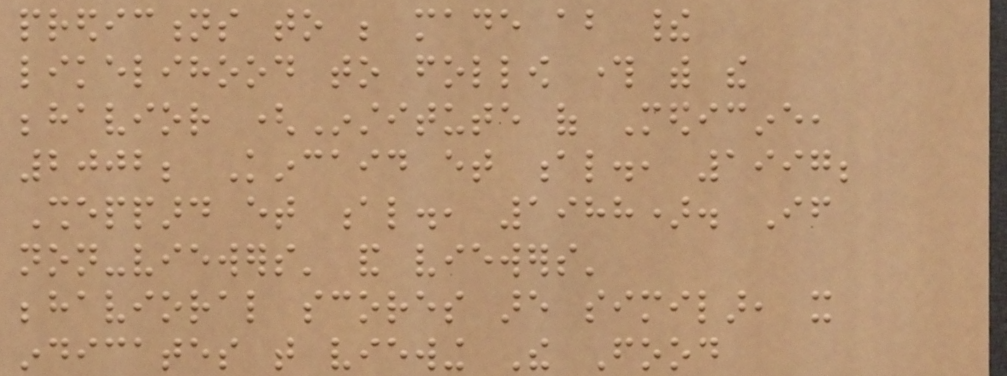predictions to be made about their
likelihood to follow through with the
behavior (Institute of Medicine,
2002; Kincaid et al., 1997;
Sheppard et al., 1988). If
non-viewers' and viewers'
behavioral scores are similar, it
indicates that viewing The Food
